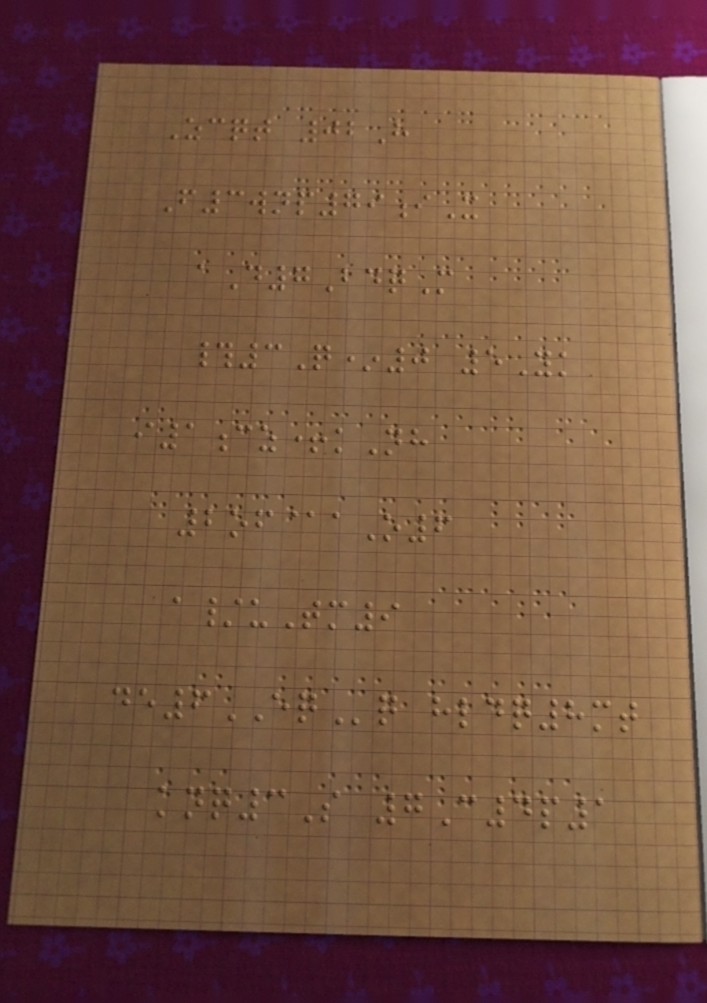Zcqt 02H
F3wnp79iX
aD7BdqM
#3Q*0 5Yk
i1cz+kNh
2of@aO6
a/uTm9
de6EQq hldq8mt
knq3S 7C4p1
